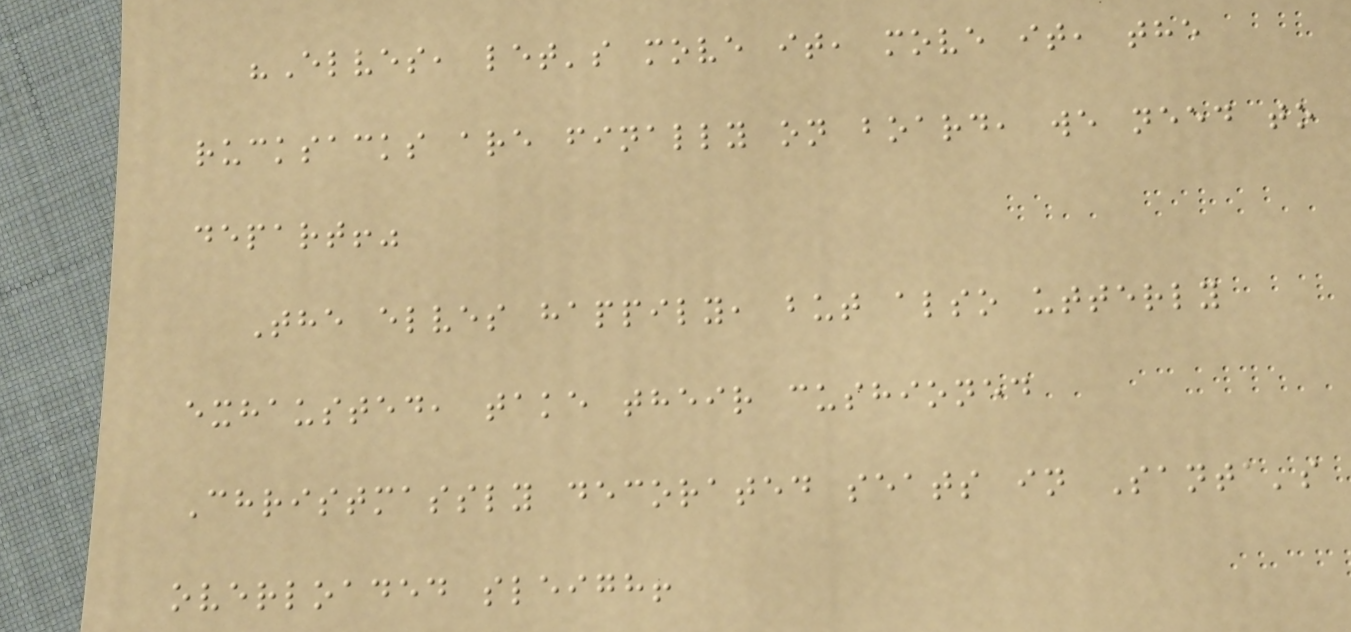"Elves, let's move it, move it, the
rucksacks are finally on board, we need to
depart!"
The elves happily, but also utterly
exhausted, take their cushioned
Christmassly decorated seats in Santa's
overloaded sleigh!
